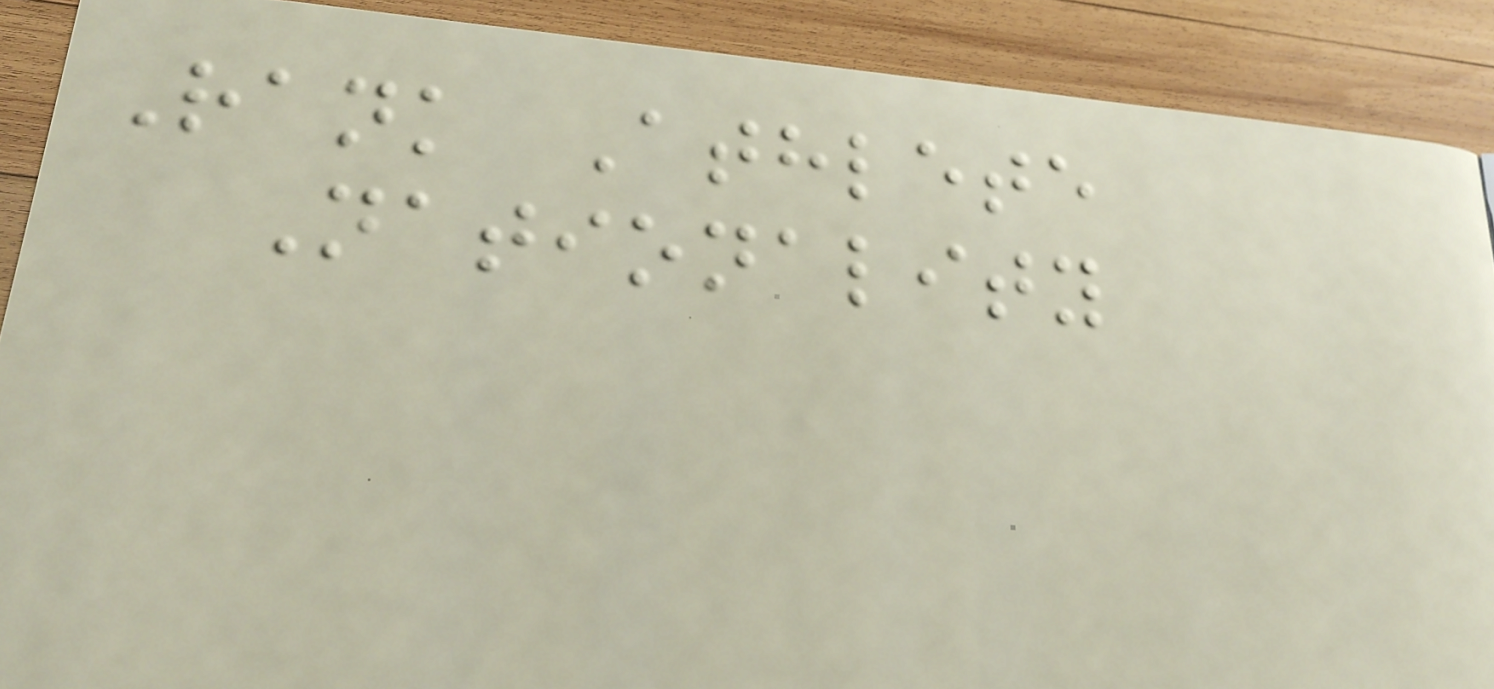Rank Athlete
Nationality
